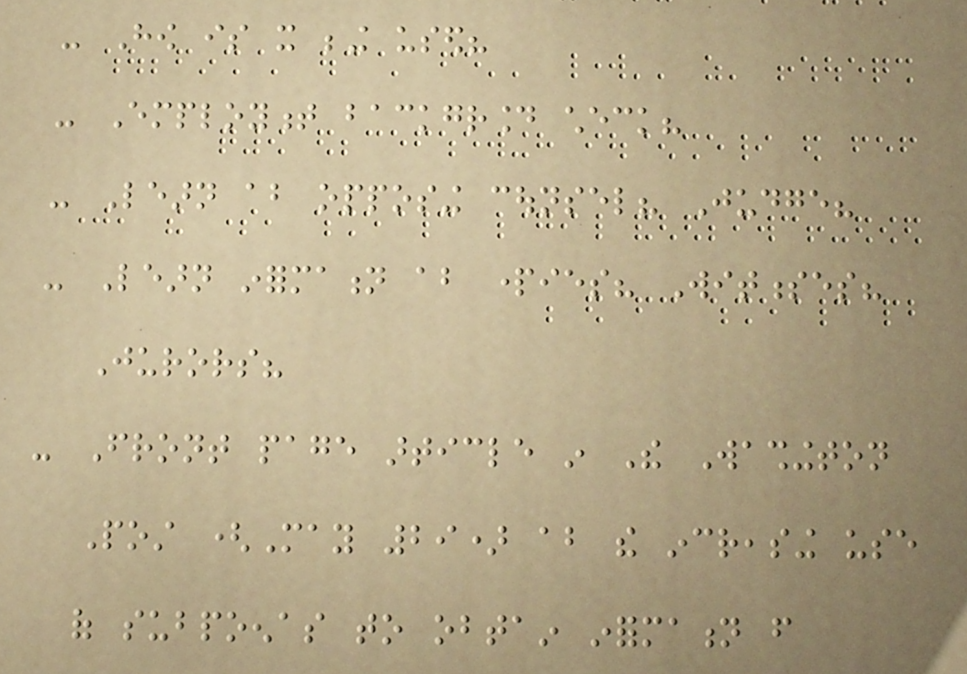- How is it being used?
- Employment background check?
- Learn about opposing counsel? Judge?
- Learn information about parties? Witnesses?
Jurors?
- Front page article in The Washington
Post (May 29) about the increasing use
of subpoenas to obtain information from
